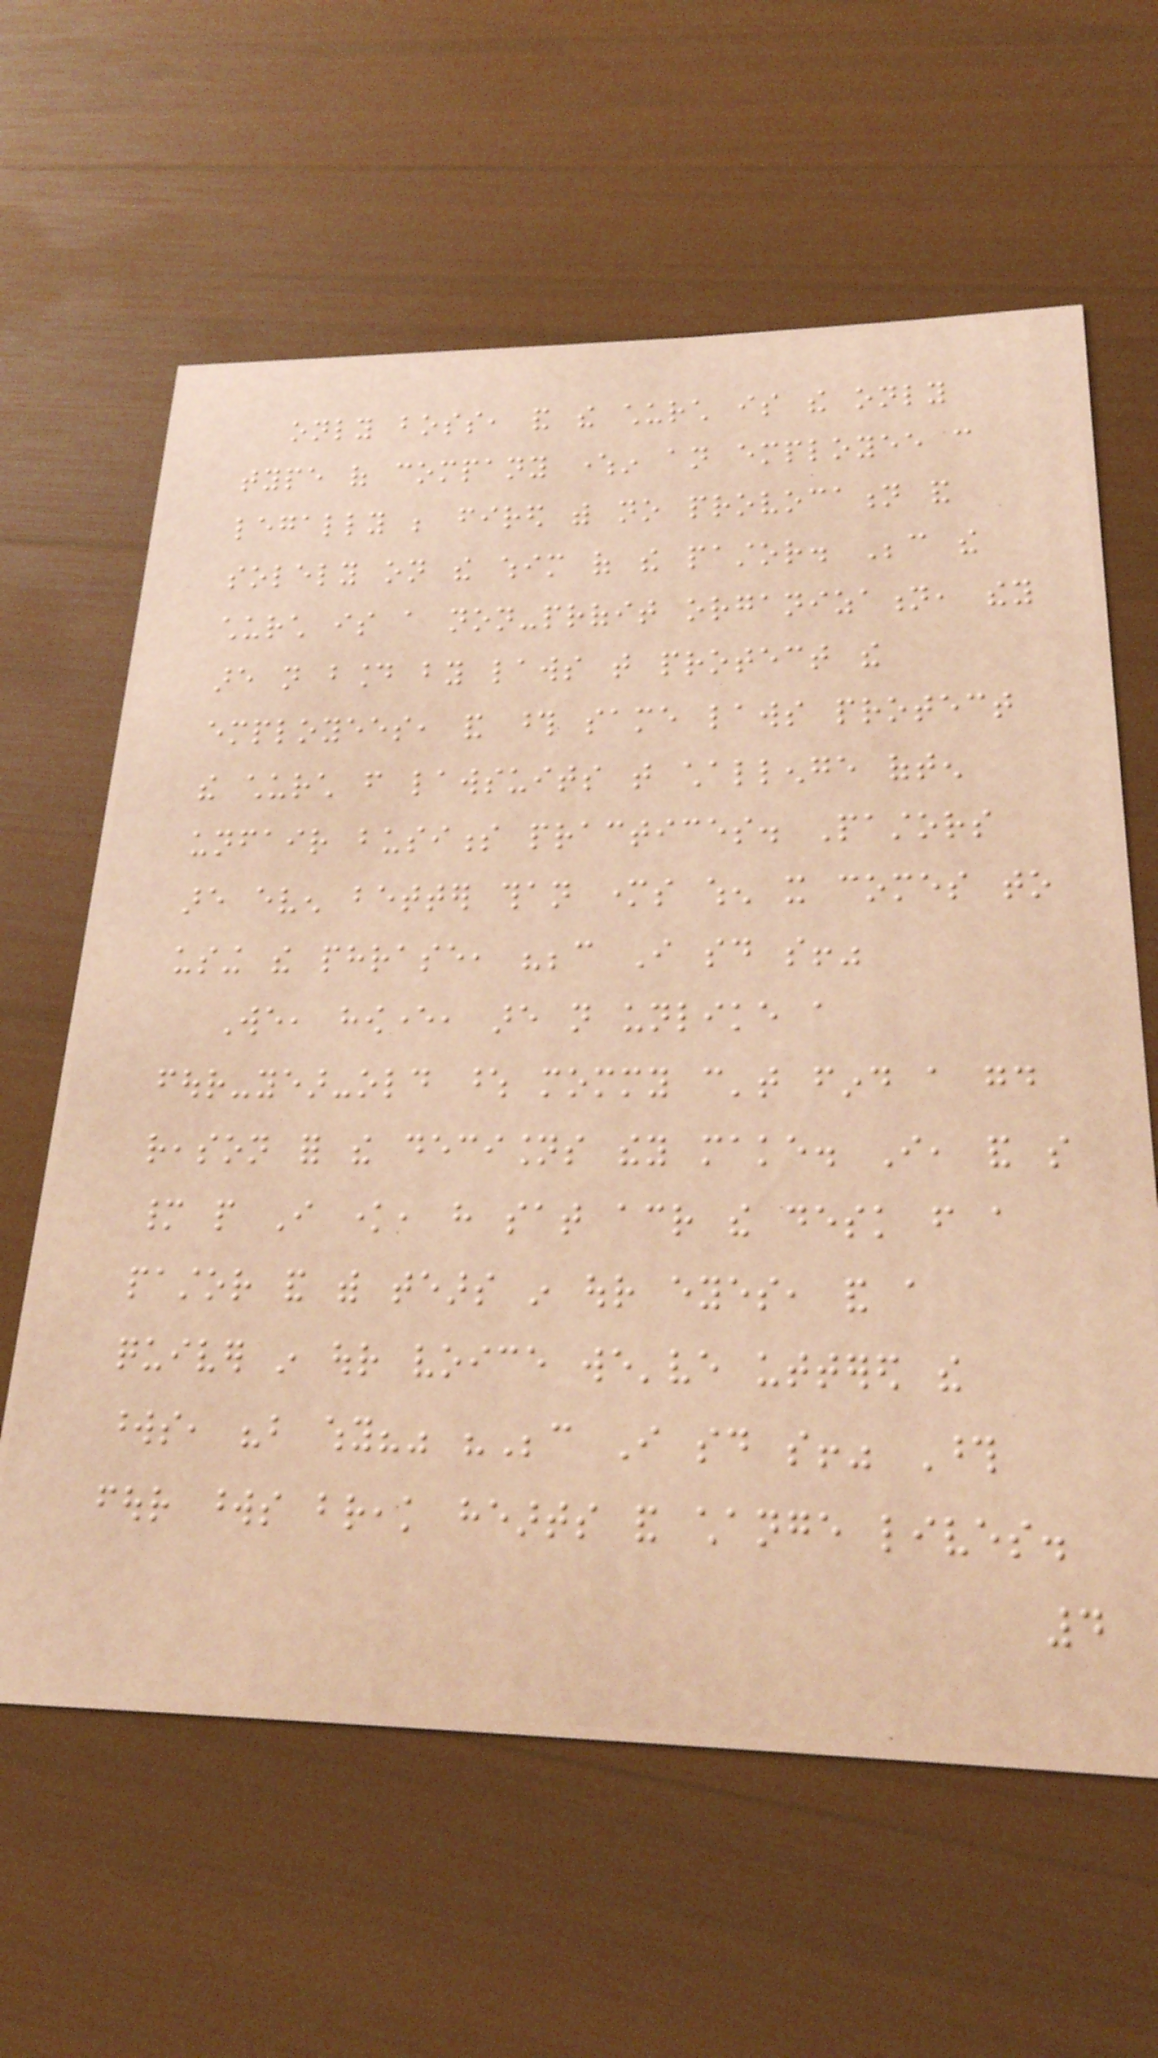only boss, and the church is the only
type of company wherein an employee can
legally be fired with no provocation and
solely on the whim of the pastor. Because the
church is a non-profit organization, they
are not bound by laws that protect the
employees, and those same laws protect
the church from lawsuits that challenge often
unfair business practices. Pastors
are even better than mothers when it comes to
using the phrase, "because I said so!"
We, however, are not unlike a
four-year-old whose mommy can't find a good
reason for the decisions they make. I, and so
many people I know, have sat across the desk from a
pastor and with tears in our eyes, and a
quiver in our voice we've uttered the
words, "but why?" "Because I said so!" Those
four words break hearts and change lives.
4
